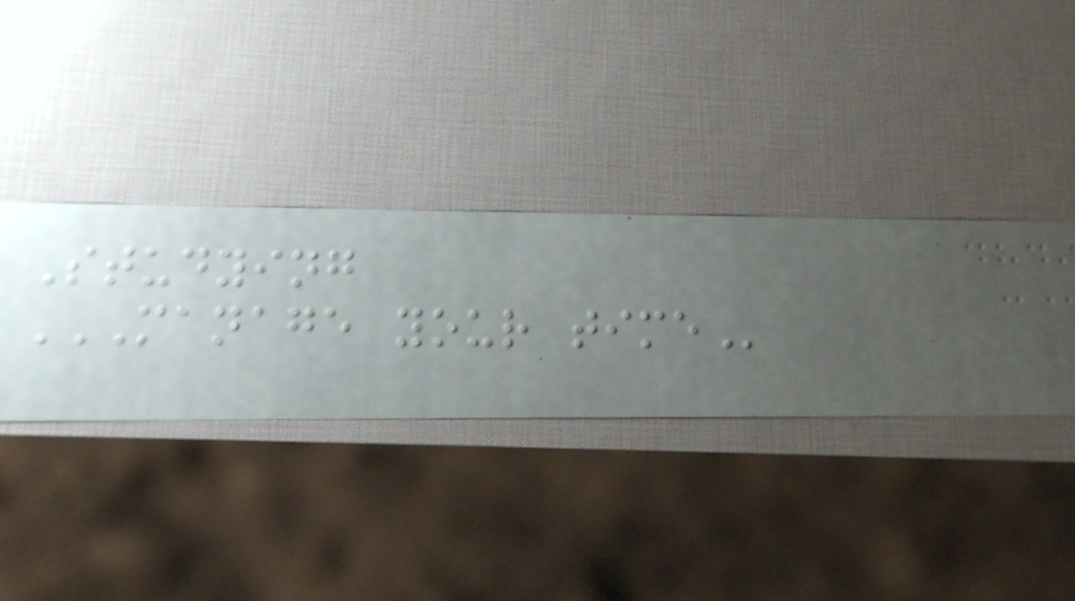Studying
MANAGE YOUR TIME
